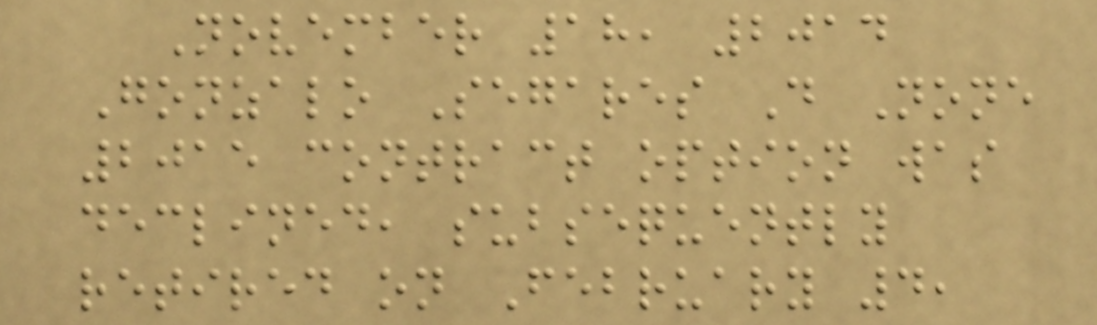November 18, 2014
Gonzalo Segares D None
2015 contract option was
declined, subsequently
retired on February 4,
